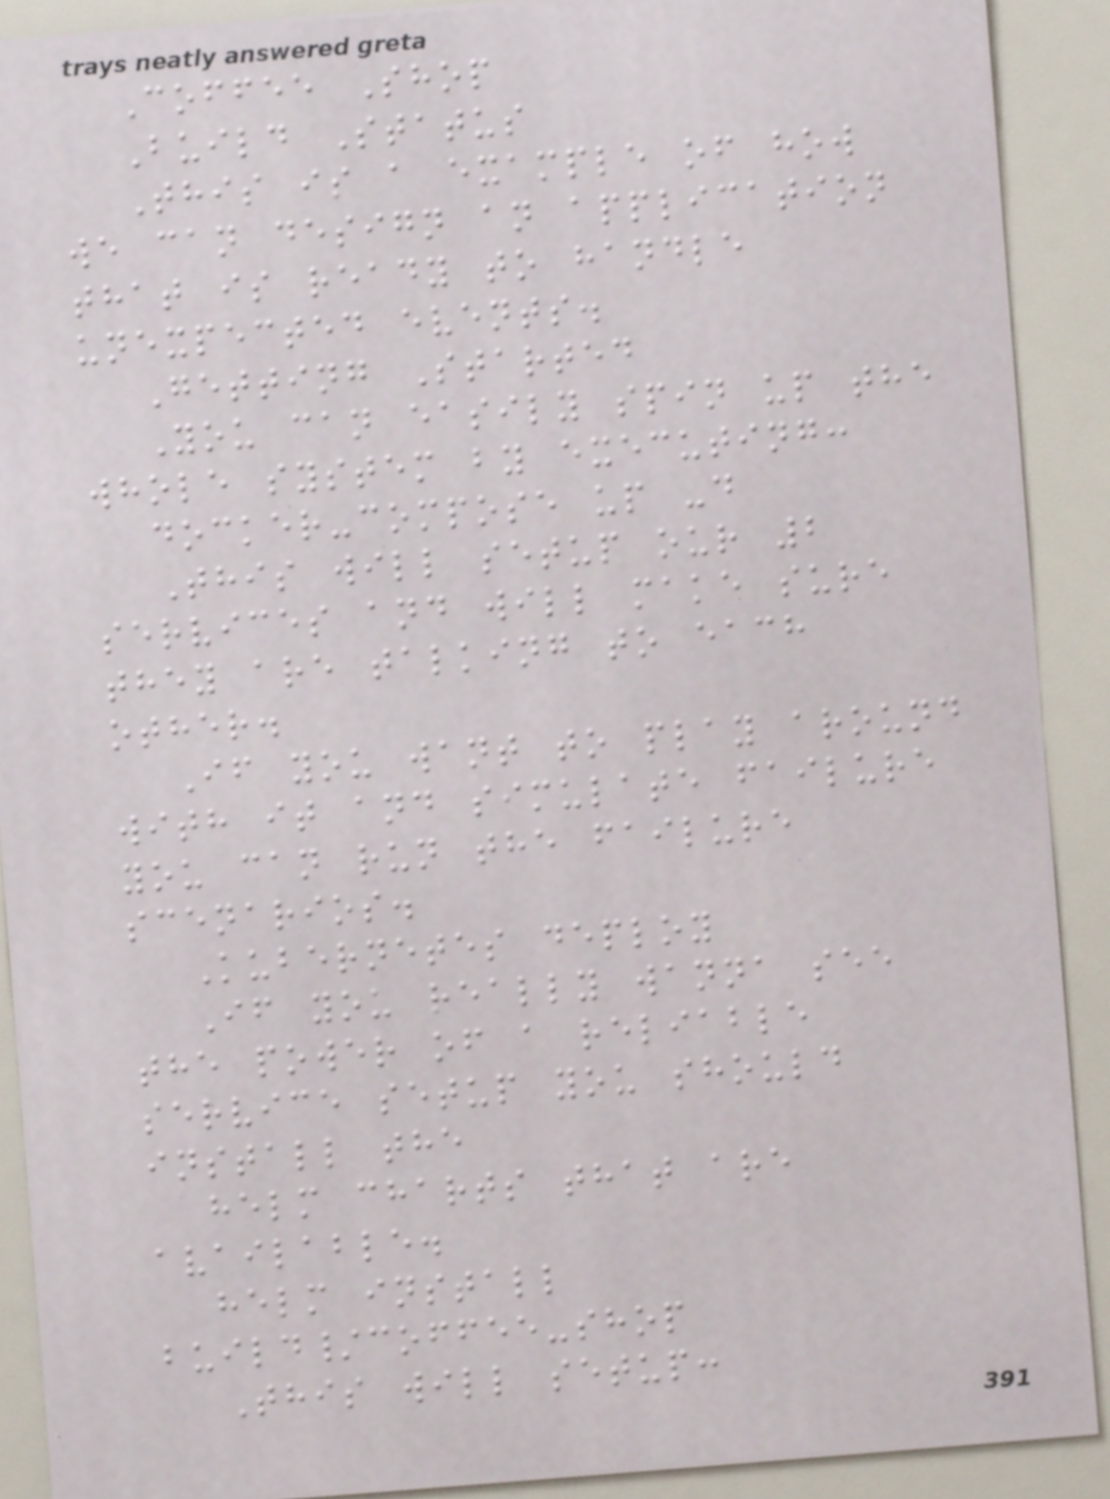Coffee Shop
Build Status
This is a example of how
we can design an application
that is ready to handle
unexpected events.
Getting Started
You can easily spin up the
whole system by executing:
docker-compose up -d
This will setup our 2
services and will make sure
they are talking to each
other.
If you want to play around
with it and simulate failure
you can run the failure
scenarios.
Kubernetes deploy
If you really wanna see
the power of a reliable
service setup you should
install the
helm charts that are
available.
helm install
build/coffee-shop
This will setup:
